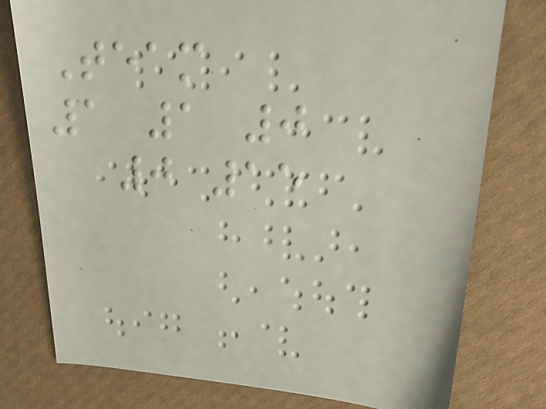Team
1 1 0
0 15
